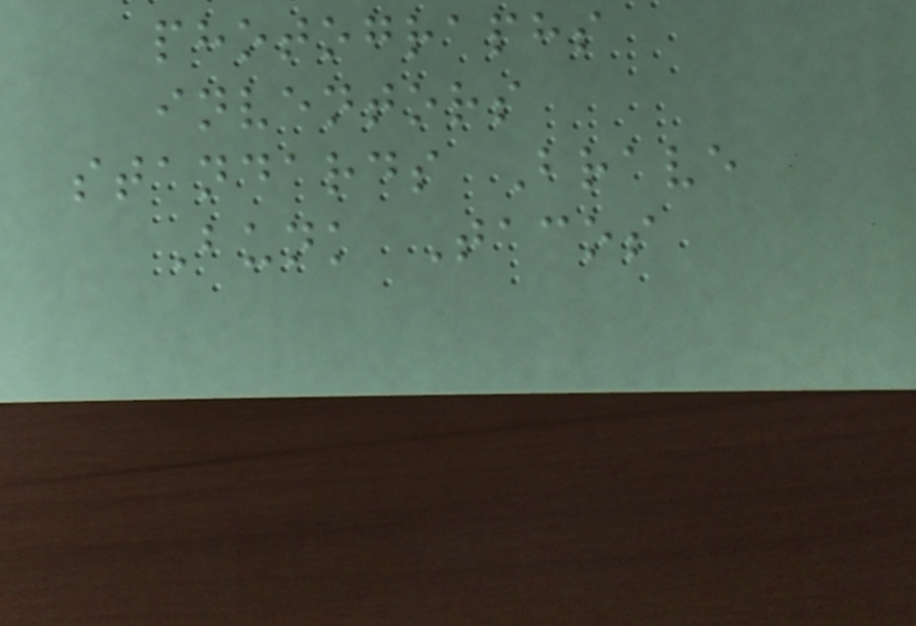photographs
inventors
standards Brave
Bunk Tacos
